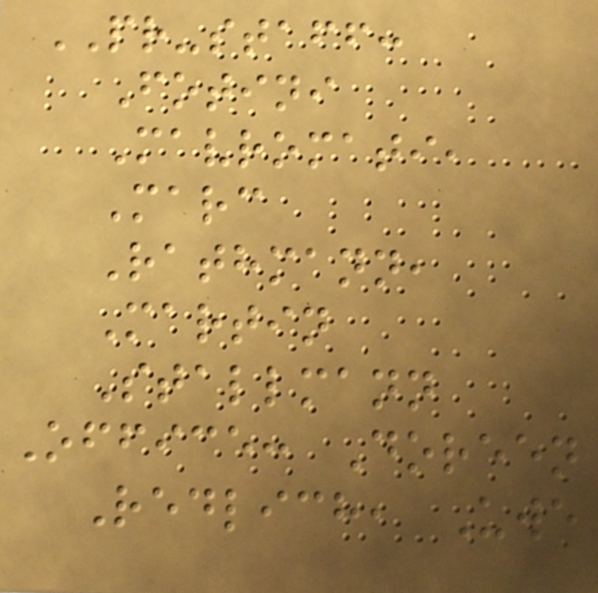PR-staff:
Fotini
Mavromati,
Marc
Rathmann,
Martin
Stallmann
Office: Doreen
Redlich, Uwe
